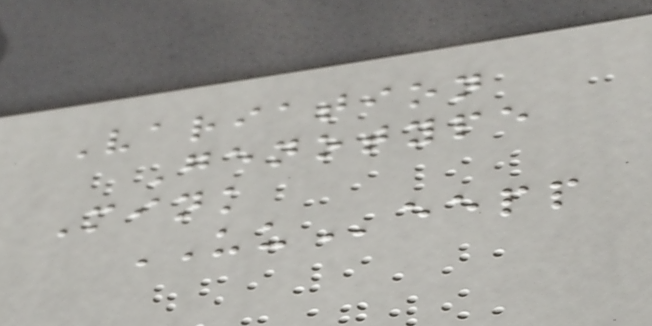Variation
Genotype
Mink
UUeepp
